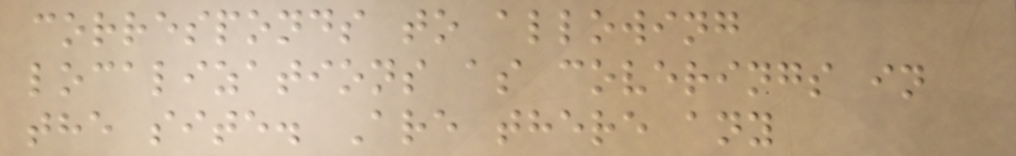corresponds to allowing
localizations as coverings in
the site. Are there any
